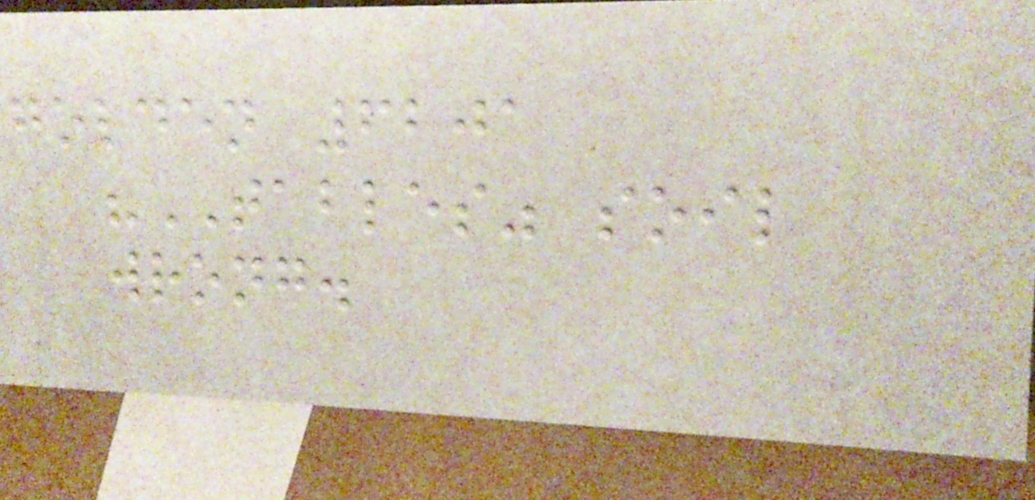golden 6201
"TABLES" soil
wrong.
